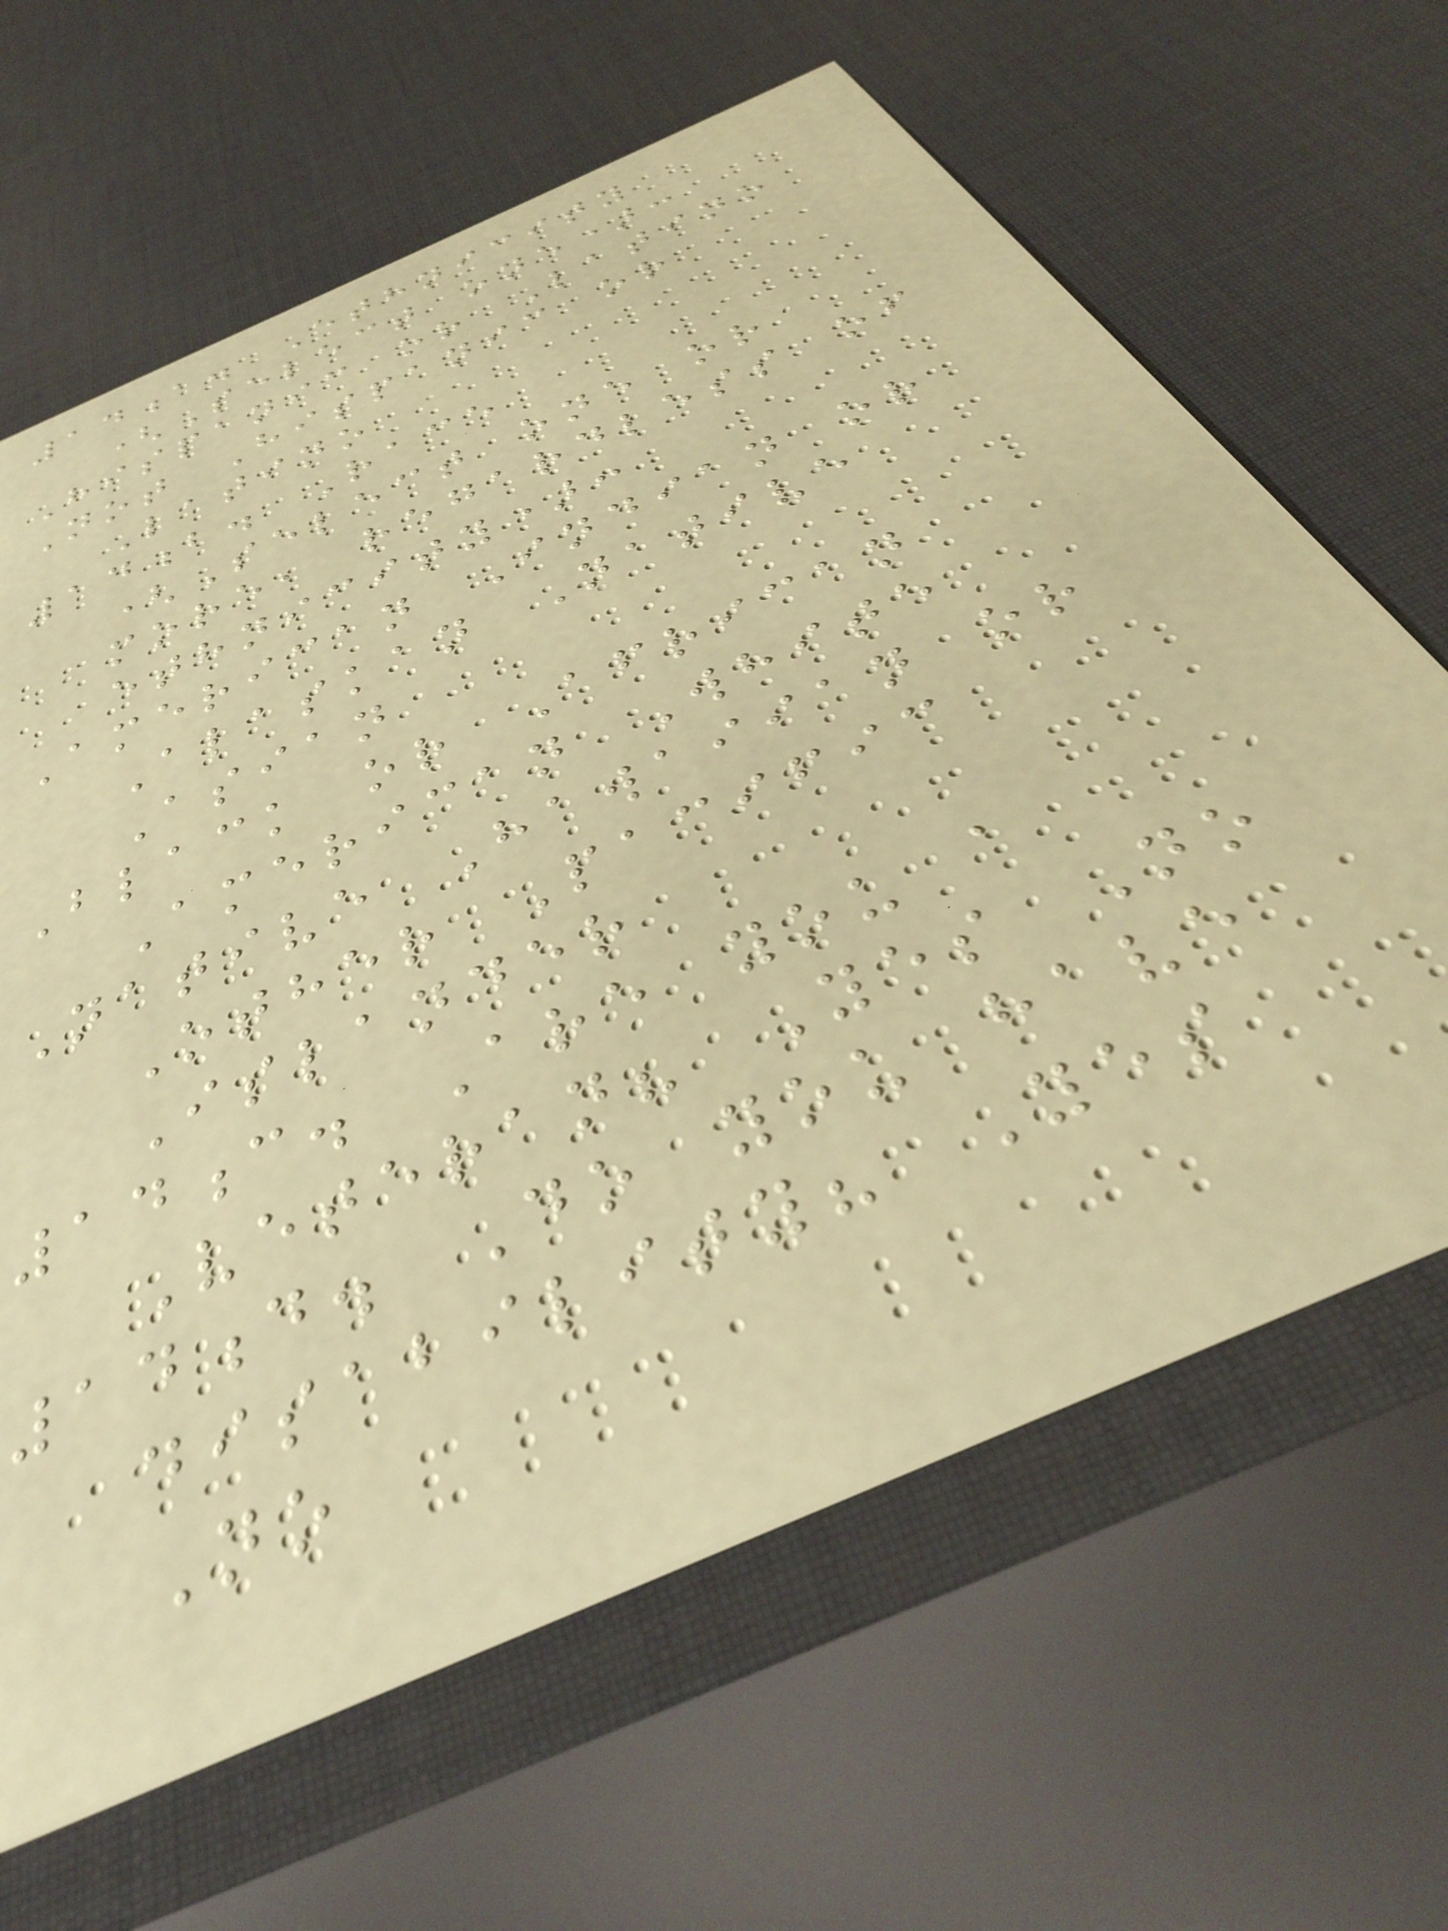14a. Ethnicity
(Select one):
Hispanic or Latino
Not Hispanic or
Latino
14b. Race
(Select one or
more, regardless of
ethnicity):
American Indian or
Alaskan Native
Asian
Black or African
American White
Native Hawaiian or
Other Pacific
Islander
14c. Are you a
Veteran? Yes No
14d. Do you have
disability? Yes
No
